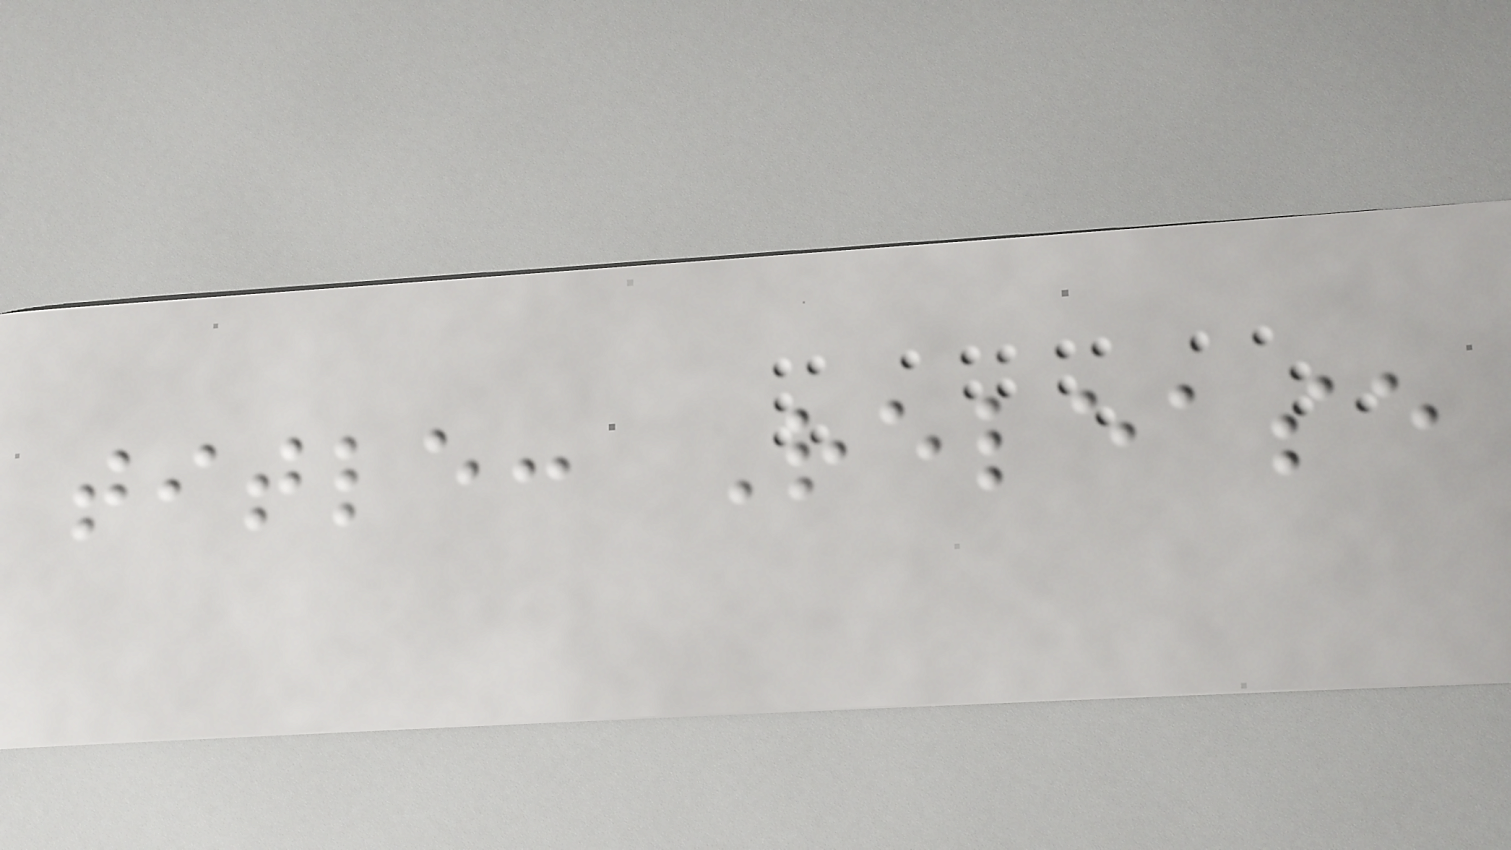title: Release
